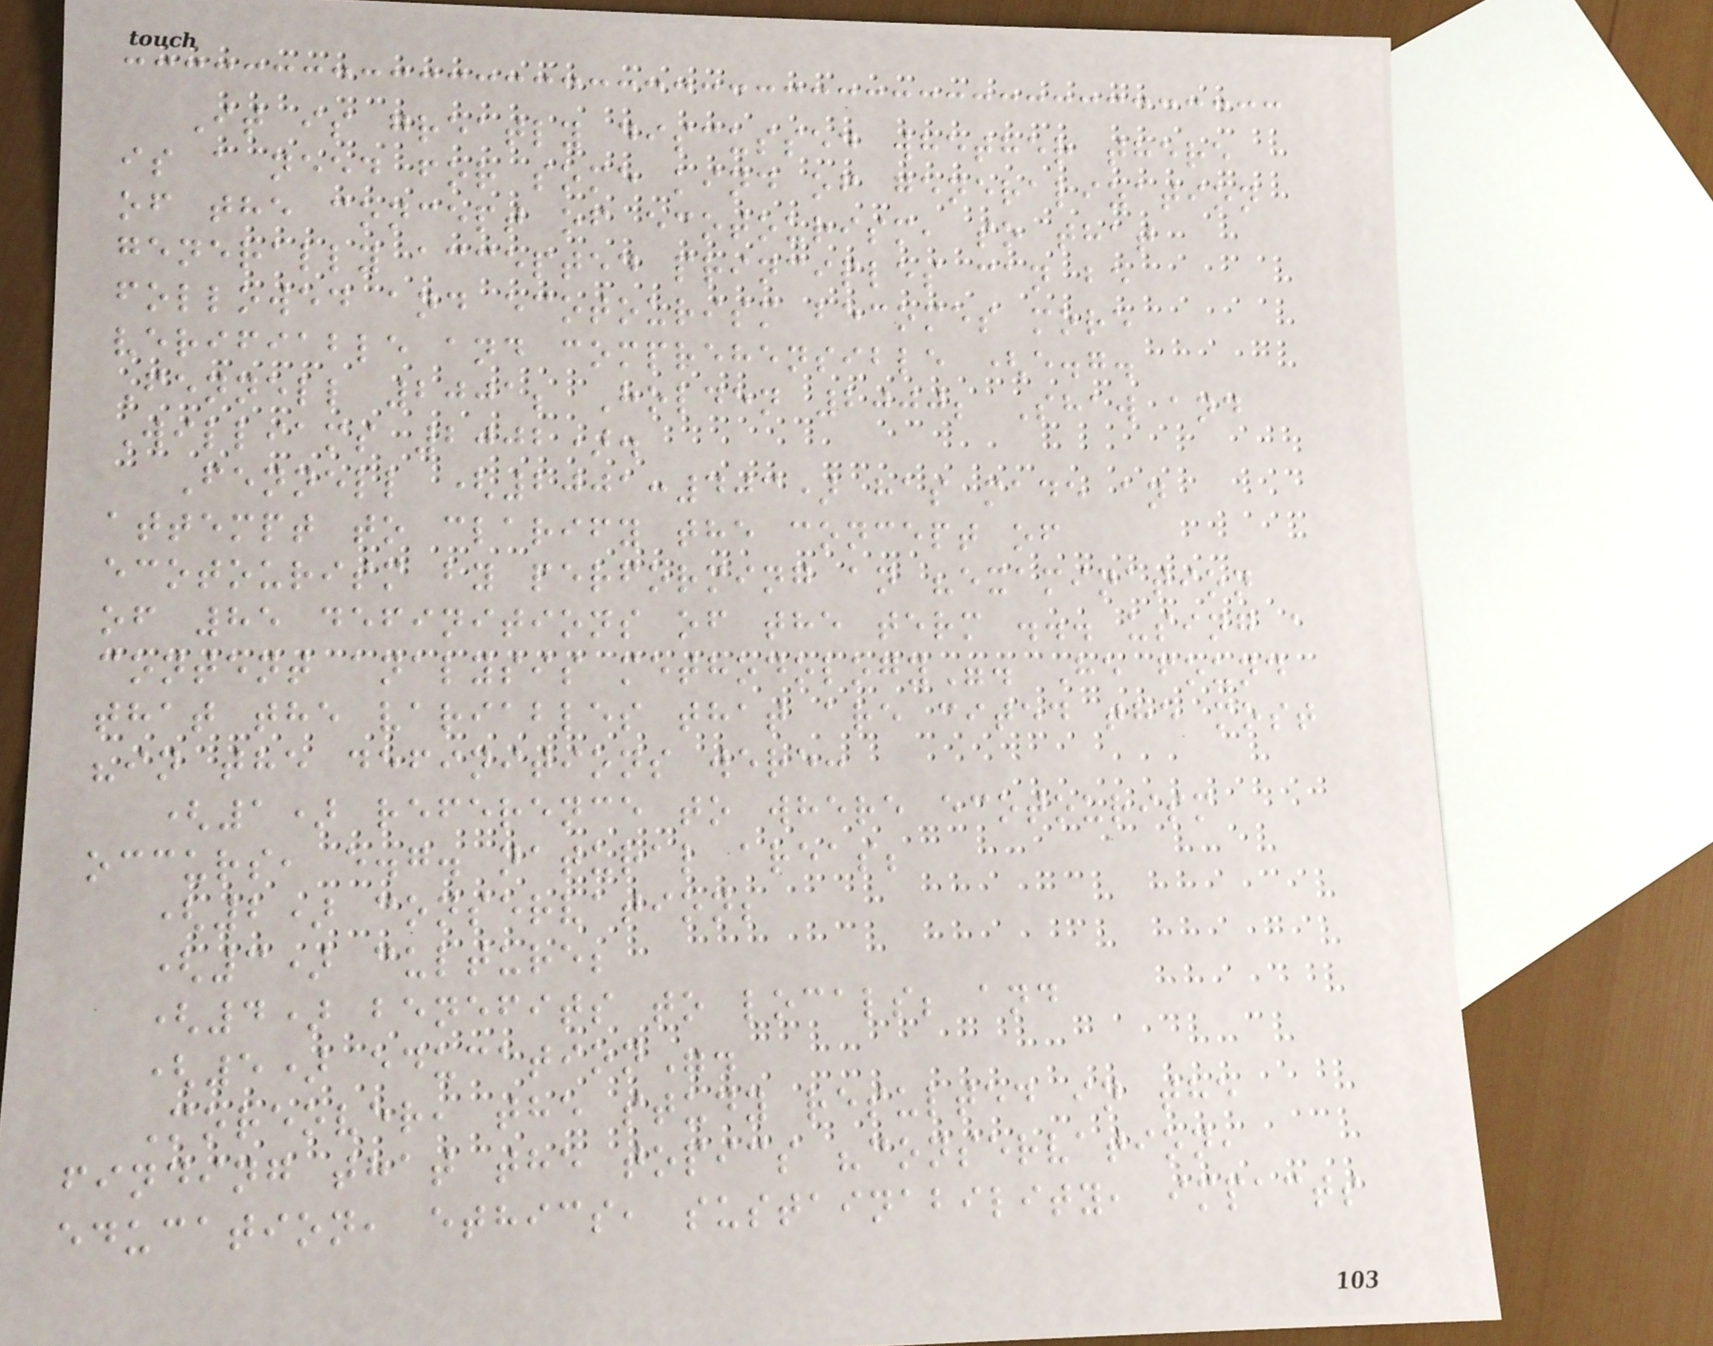It is greatly discussed whether there
is a need for some kind of generalization
of the concept of ecotourism, so that
generally accepted principles can be
followed and ecotourism becomes more
verifiable and comprehensible (e.g.
Fennell 2001; Holden 2000; Shaw and
Williams 2002).
Fennell (2001:403) has made an
attempt to clarify the concept of
ecotourism by performing an "examination
of 85 definitions of the term ... using a
content analysis methodology". He found
that the variables that are cited the most
"in the definitions were:
(1) reference to where ecotourism
occurs, e.g. natural areas;
(2) conservation;
(3) culture;
(4) benefits to locals; and
(5) education".
Moreover, the study resulted in the
finding that the topics "conservation,
education, ethics, sustainability, impacts
